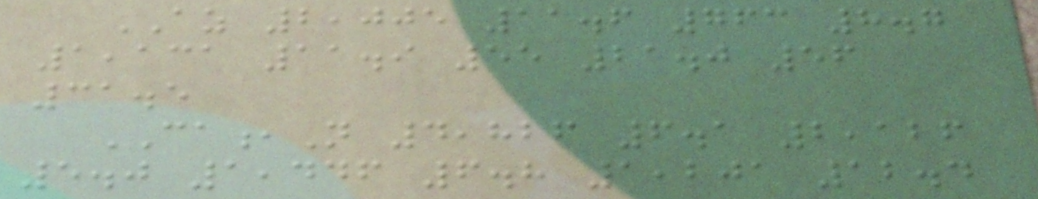AZ 2,005 11.6 763 8.7
1,131 11.9 55 21.0 56
31.5
CA,N 4,826 6.1 2,126
5.0 1,446 6.8 1,201 12.4
